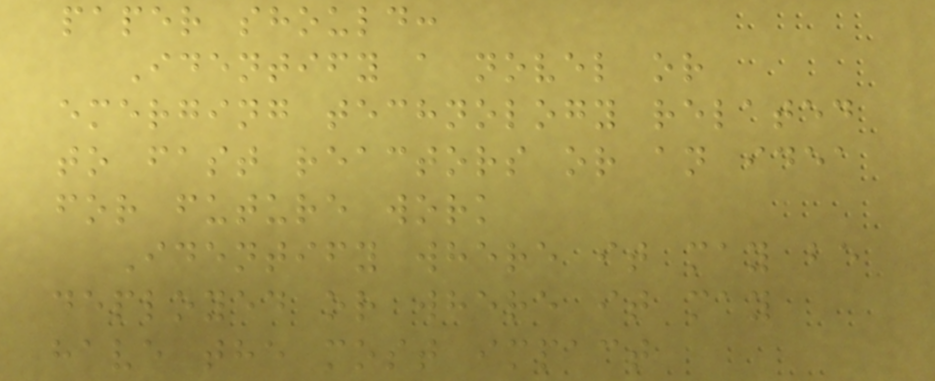paper should:
Identify a novel or
emerging technology related
to fast reactors or an idea
for future work
Identify where it may be
deployed or where it may
have the most impact
